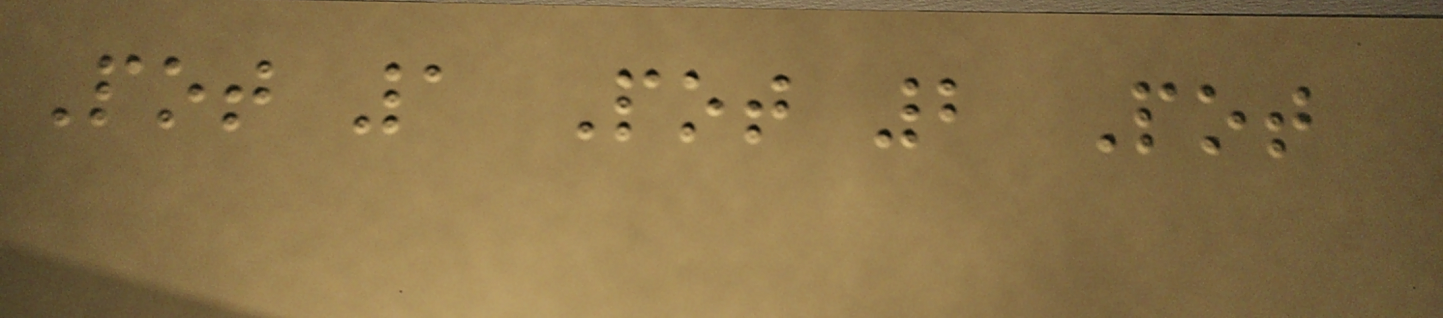Pot 1 Pot 2 Pot
